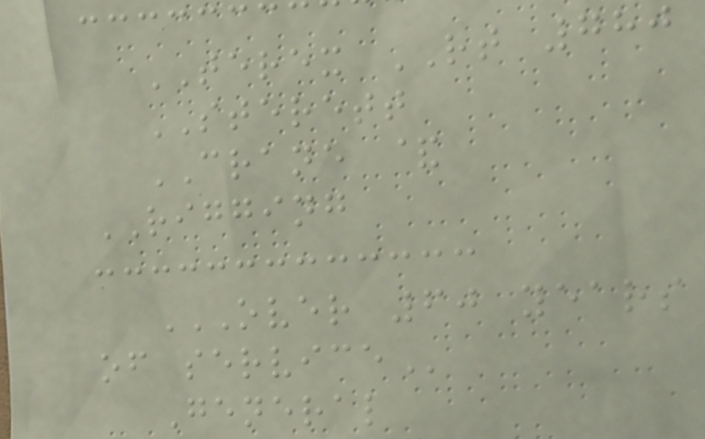TEREX RT 780
STERETT
CRANE &
RIGGING
OVER 60 YEARS
OF SERVICE
General
